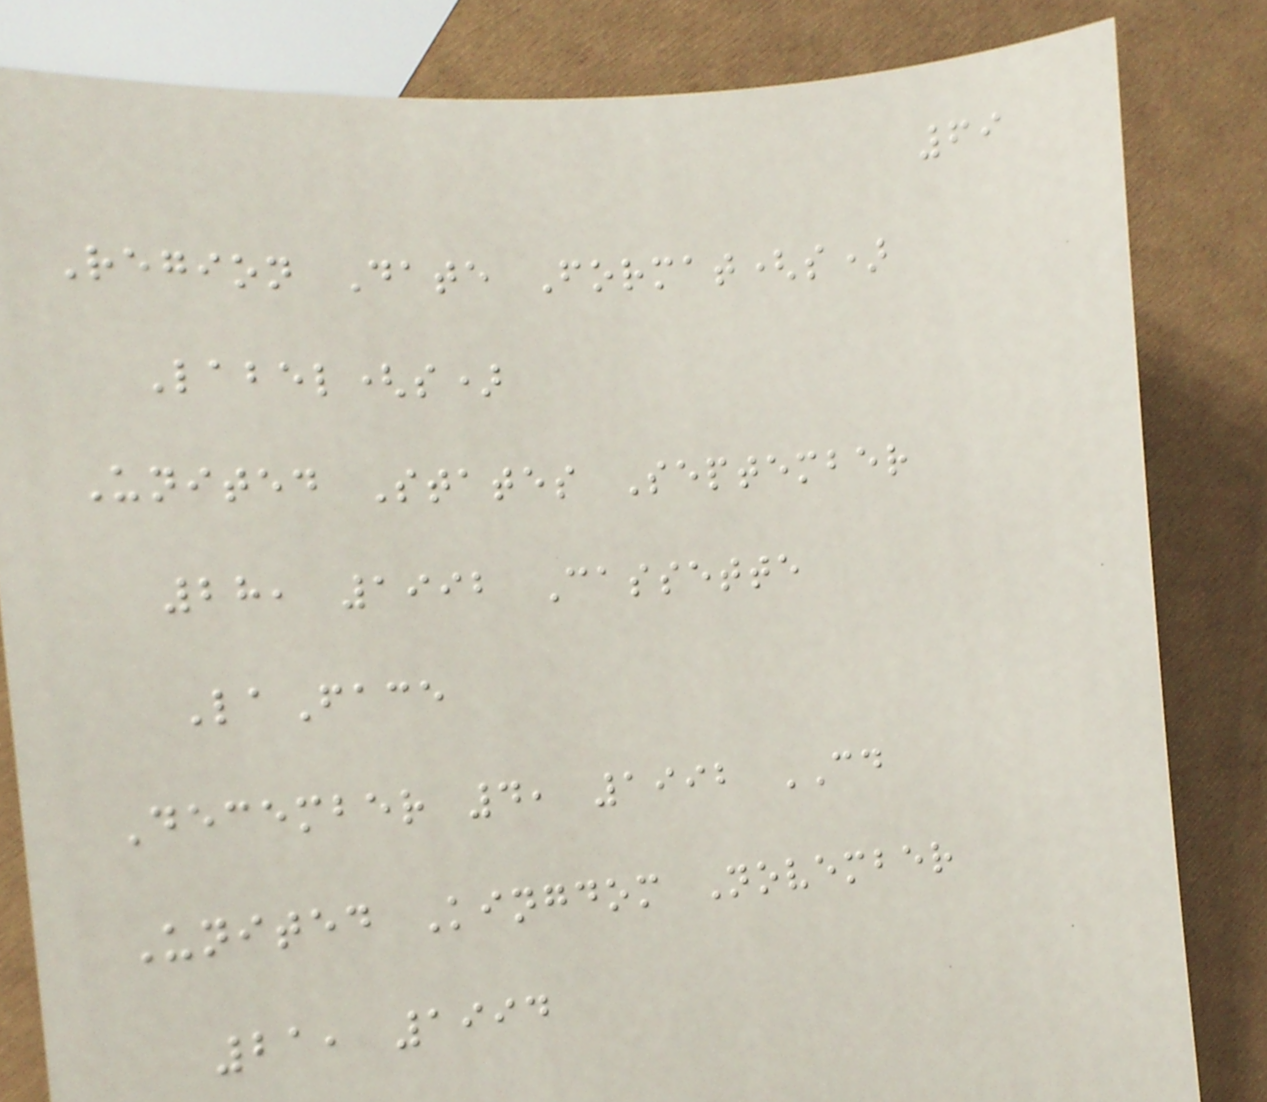69
Region Date Format(s)
Label(s)
United States September
28, 1992 Cassette
LaFace
December 4, 1992 CD
United Kingdom November
21, 1994
